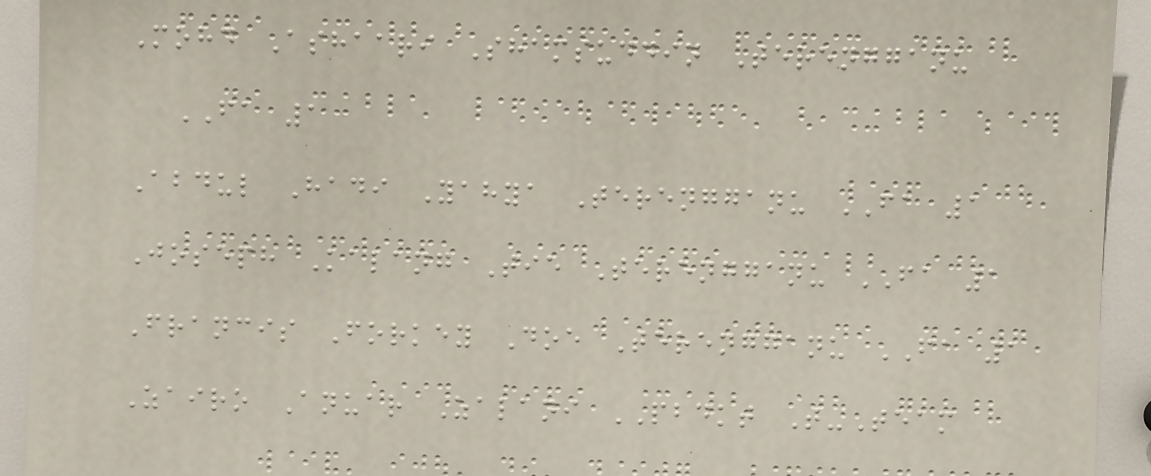Mohd Ashaari Shamsuddin Terengganu
FA 1
Abdul Hadi Yahya Terengganu FA 1
Joseph Kalang Tie Terengganu FA 1
Francis Forkey Doe Terengganu FA 1
Zairo Anuar Zalani PBDKT T-Team
